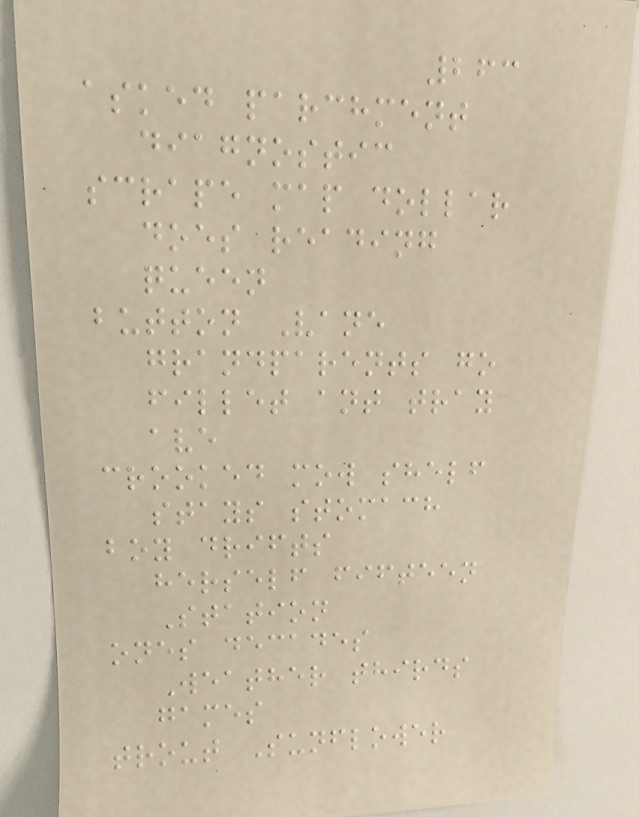263
asked parchment
diagnostic
scrape map dollar
does reading
queen
button Vane
grandparents go
fillet ant tray
ave
crooked mow shelf
stays stomach
boy drifts
herself fifteen
Station
ones decades
Weather thirds
games
trout Sunflower
